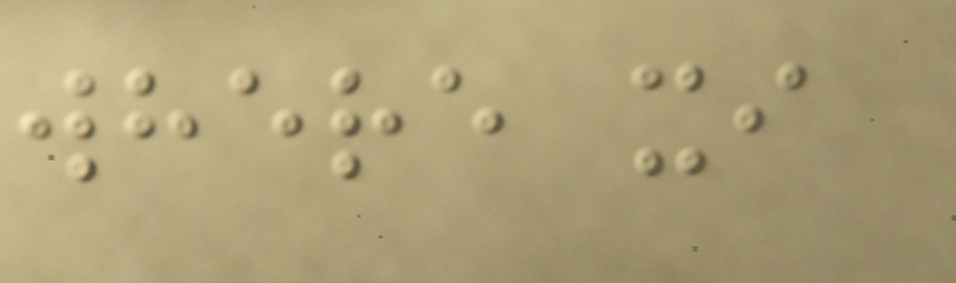where xi
